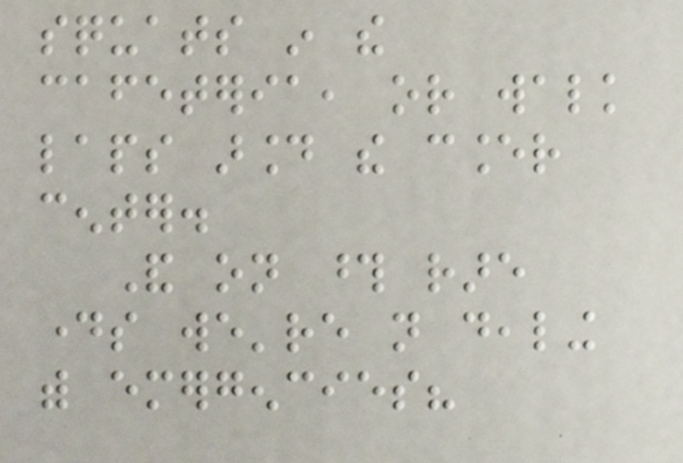squats in the
cafeteria, or walk
laps around the cancer
center.
And on those rare
days we're not dealing
with emergencies?
